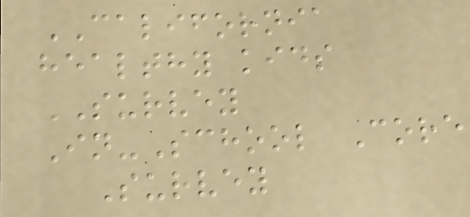CALIFORNIA
healthy kids
SURVEY
In-School Core
Survey
